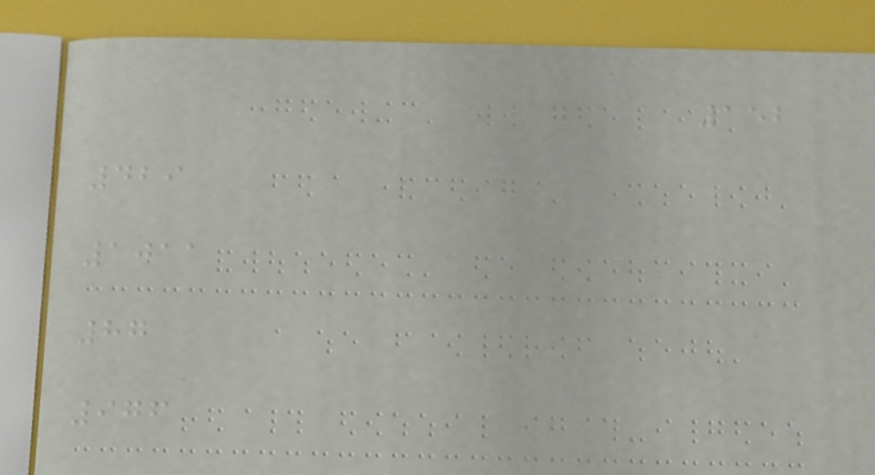152
429
1011
87
976
